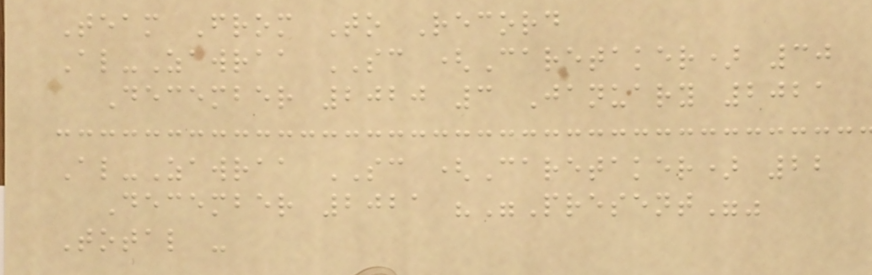Team From To Record
Al-Zawraa SC (Caretaker) 30
December 2020 3 January 2021
Al-Zawraa SC (Caretaker) 22
December 2021 ""Present""
Total -
